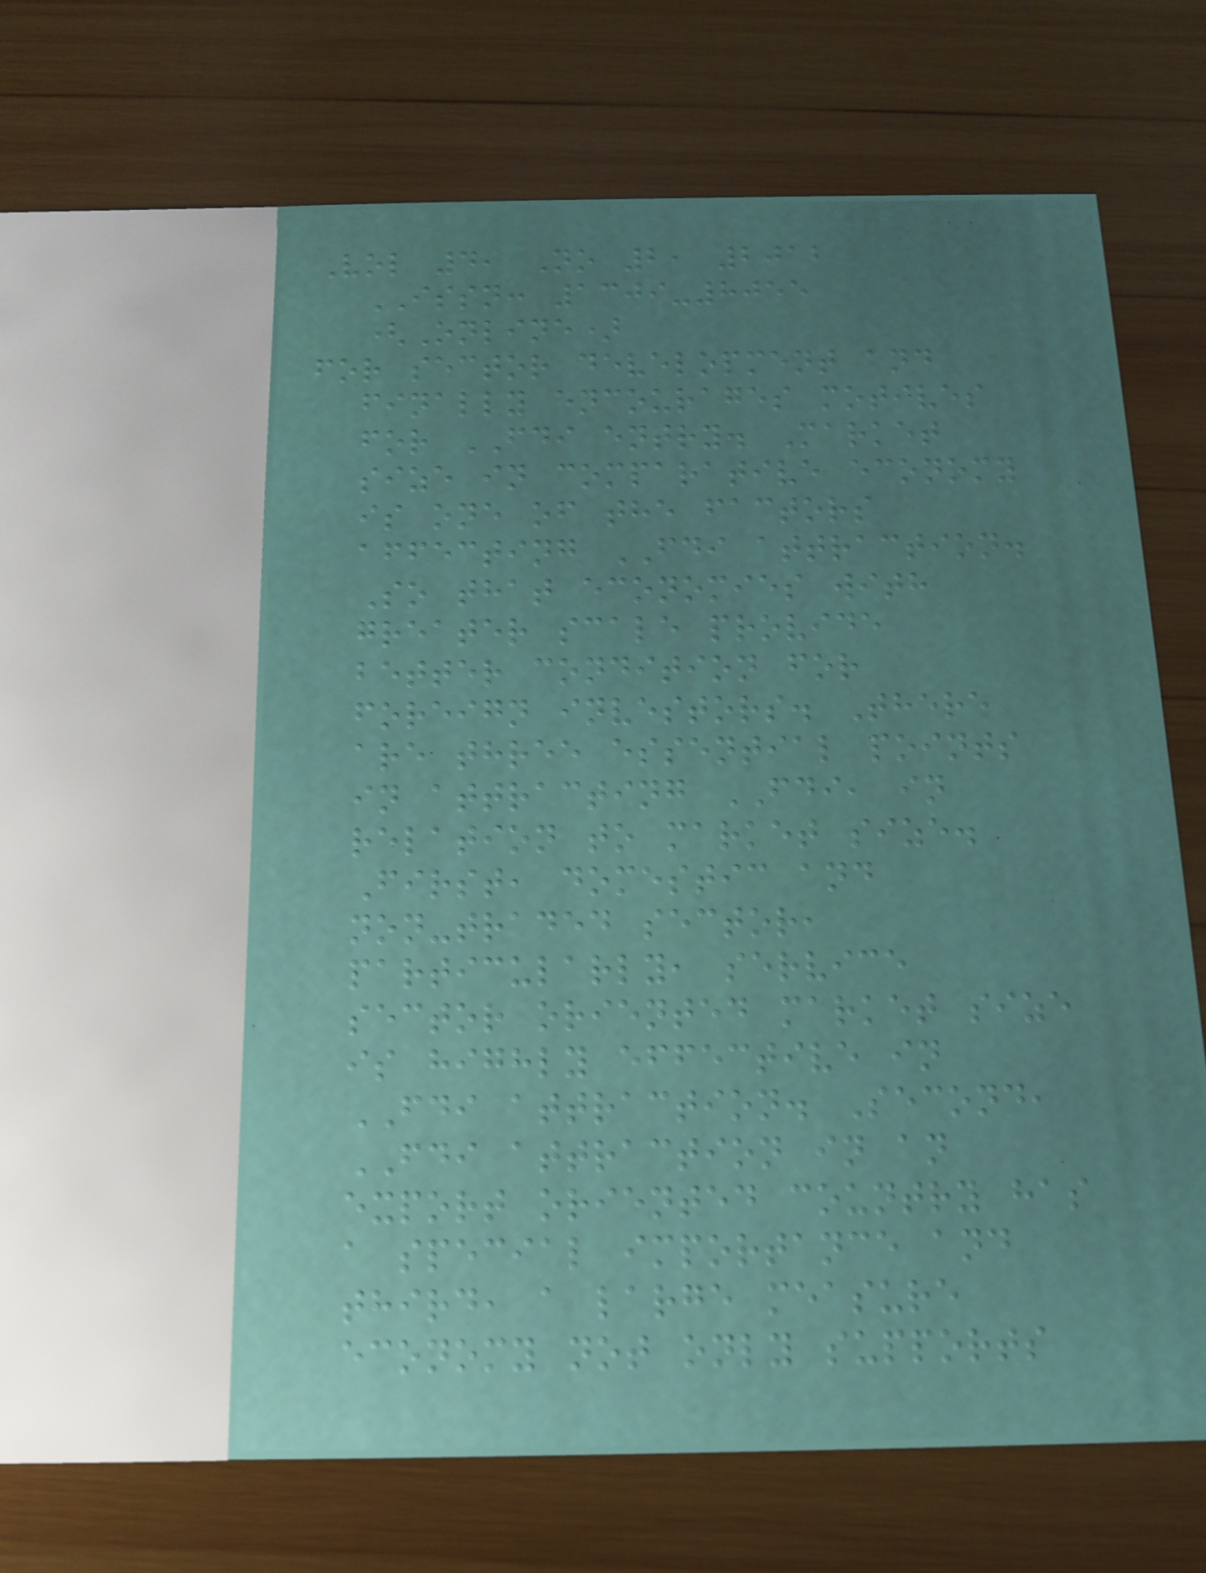Vol 4, No 2, 2012
ISSN: 1309-8055
(Online)
for sector development and
finally encourages motives
for FDI entry. Market
size in comparative economy
is one of the factors
affecting FDI attraction.
So that economies with
greater scale provide
better condition for
foreign investors. There
are three essential points
in attracting FDI, in
relation to market size.
First, domestic and
non-traded sector,
particularly, service
sector oriented market size
is highly effective in
FDI attraction. Second,
FDI attraction in an
export oriented country has
a special importance and
third, a large measure
economy not only supports
